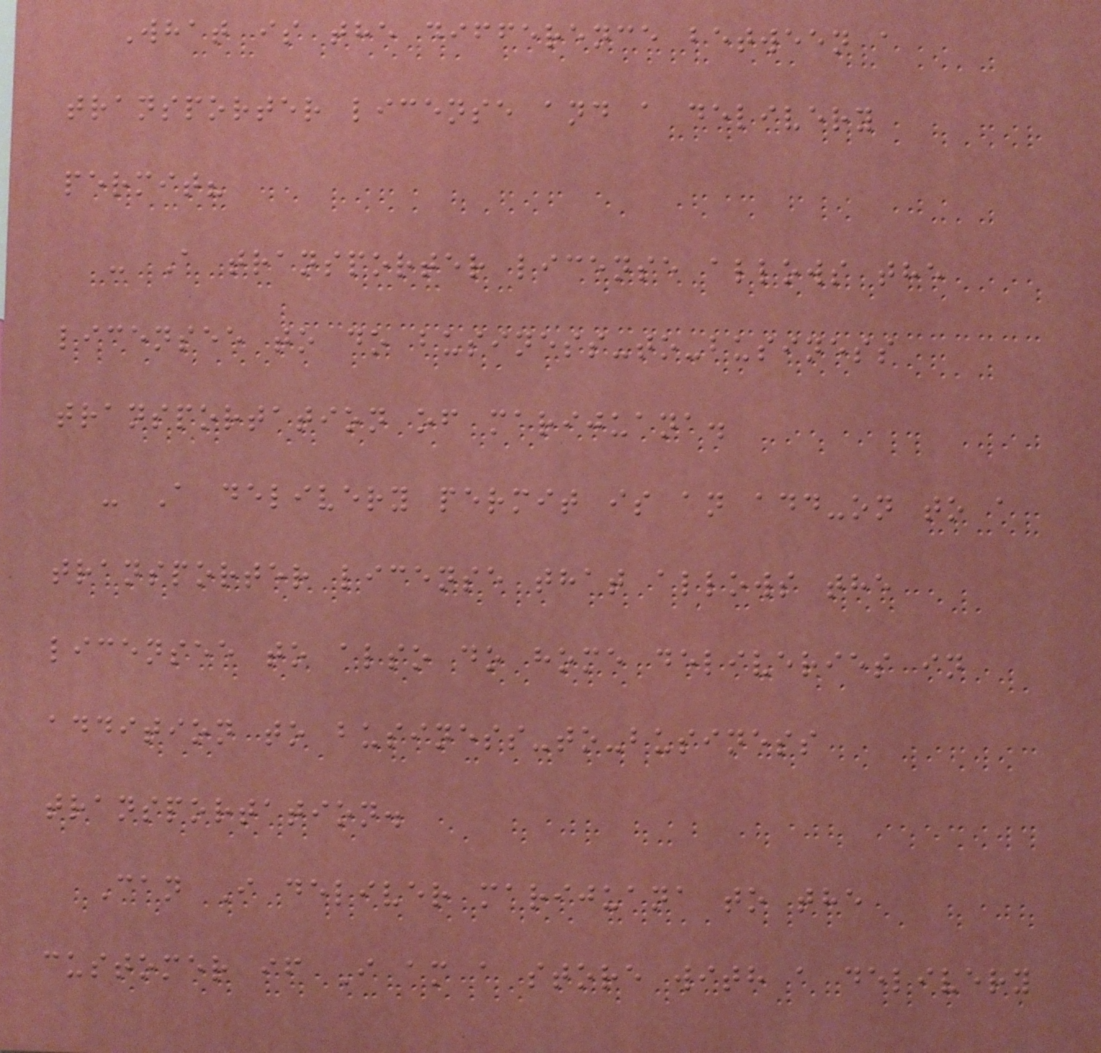What is the difference between a
transporter license and a delivery
permit?
- A transporter license allows the
licensee to do business-to-business
transportation of marijuana.
- A delivery permit is an add-on to a
transporter license that allows the
licensee to also do home deliveries in
addition to business-to-business
transportation.
Can I deliver marijuana to the
customer if I am a store with a delivery
